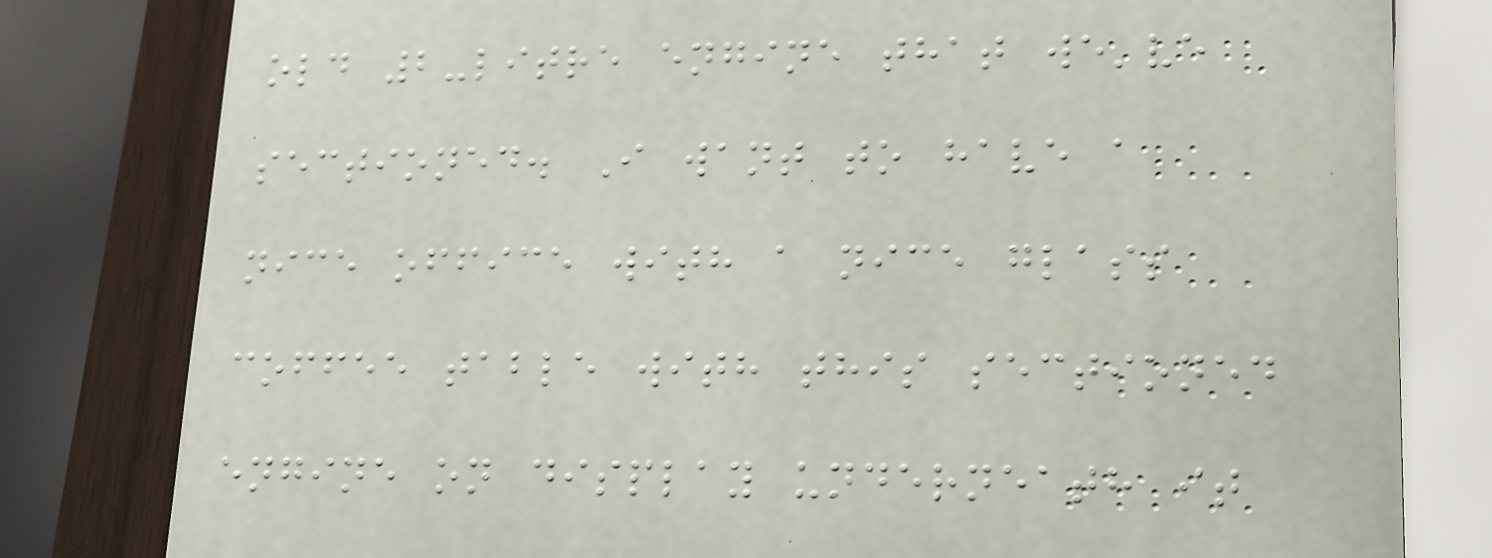old 2-litre engine that we've
sectioned. I want to have a
nice office with a nice glass
coffee table with this sectioned
engine on display underneath it
